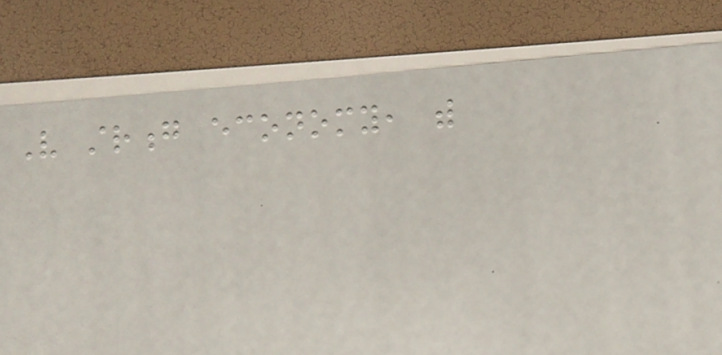Very strong economy, with
